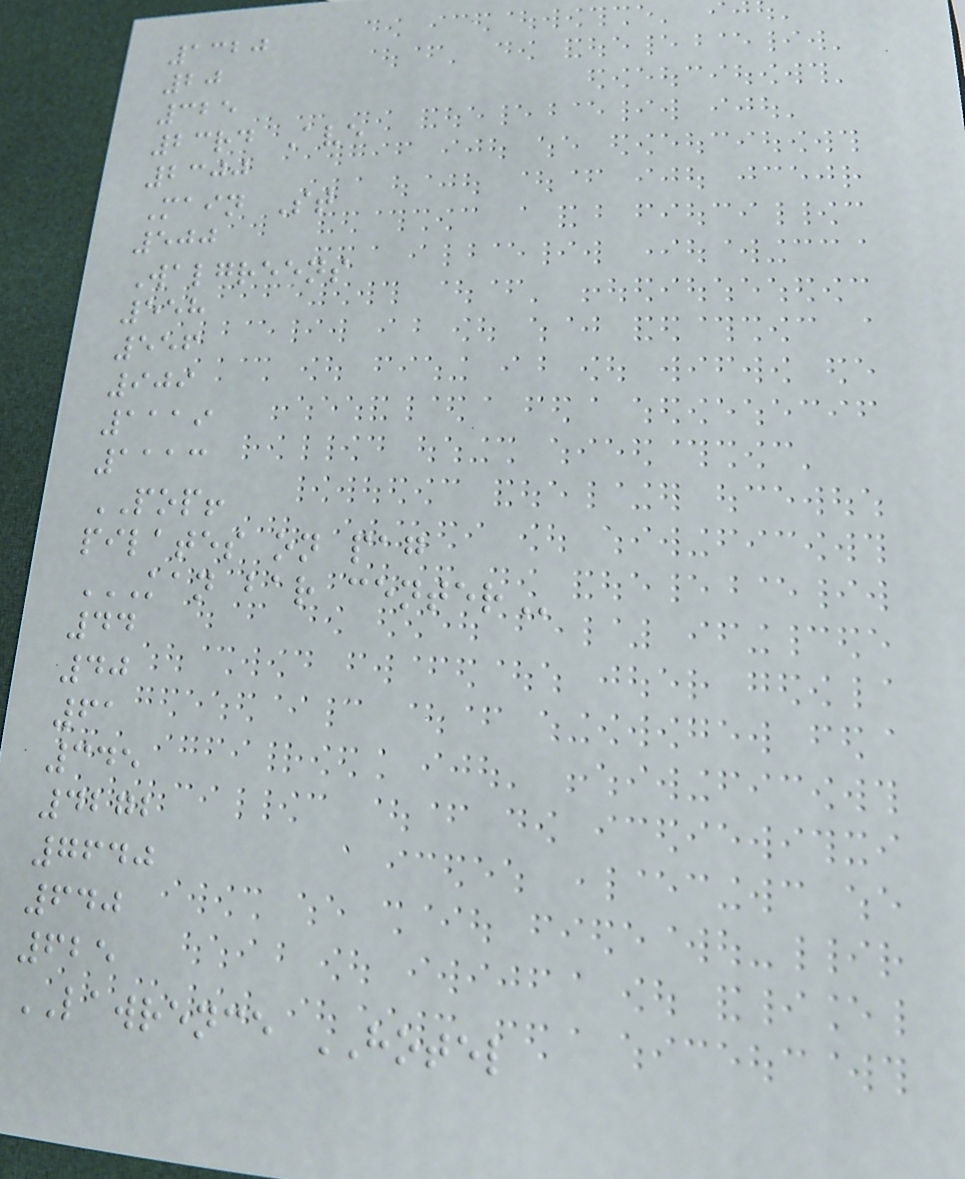1320
20
325
23rd Ave
2300
Main St
500
Walgreens
558
556
909
1119
1113
POP!
pilates on pag
KAN BAR CENTER
44
40
61
345
4272
7640
640
625
LAWRENCE HOTEL
